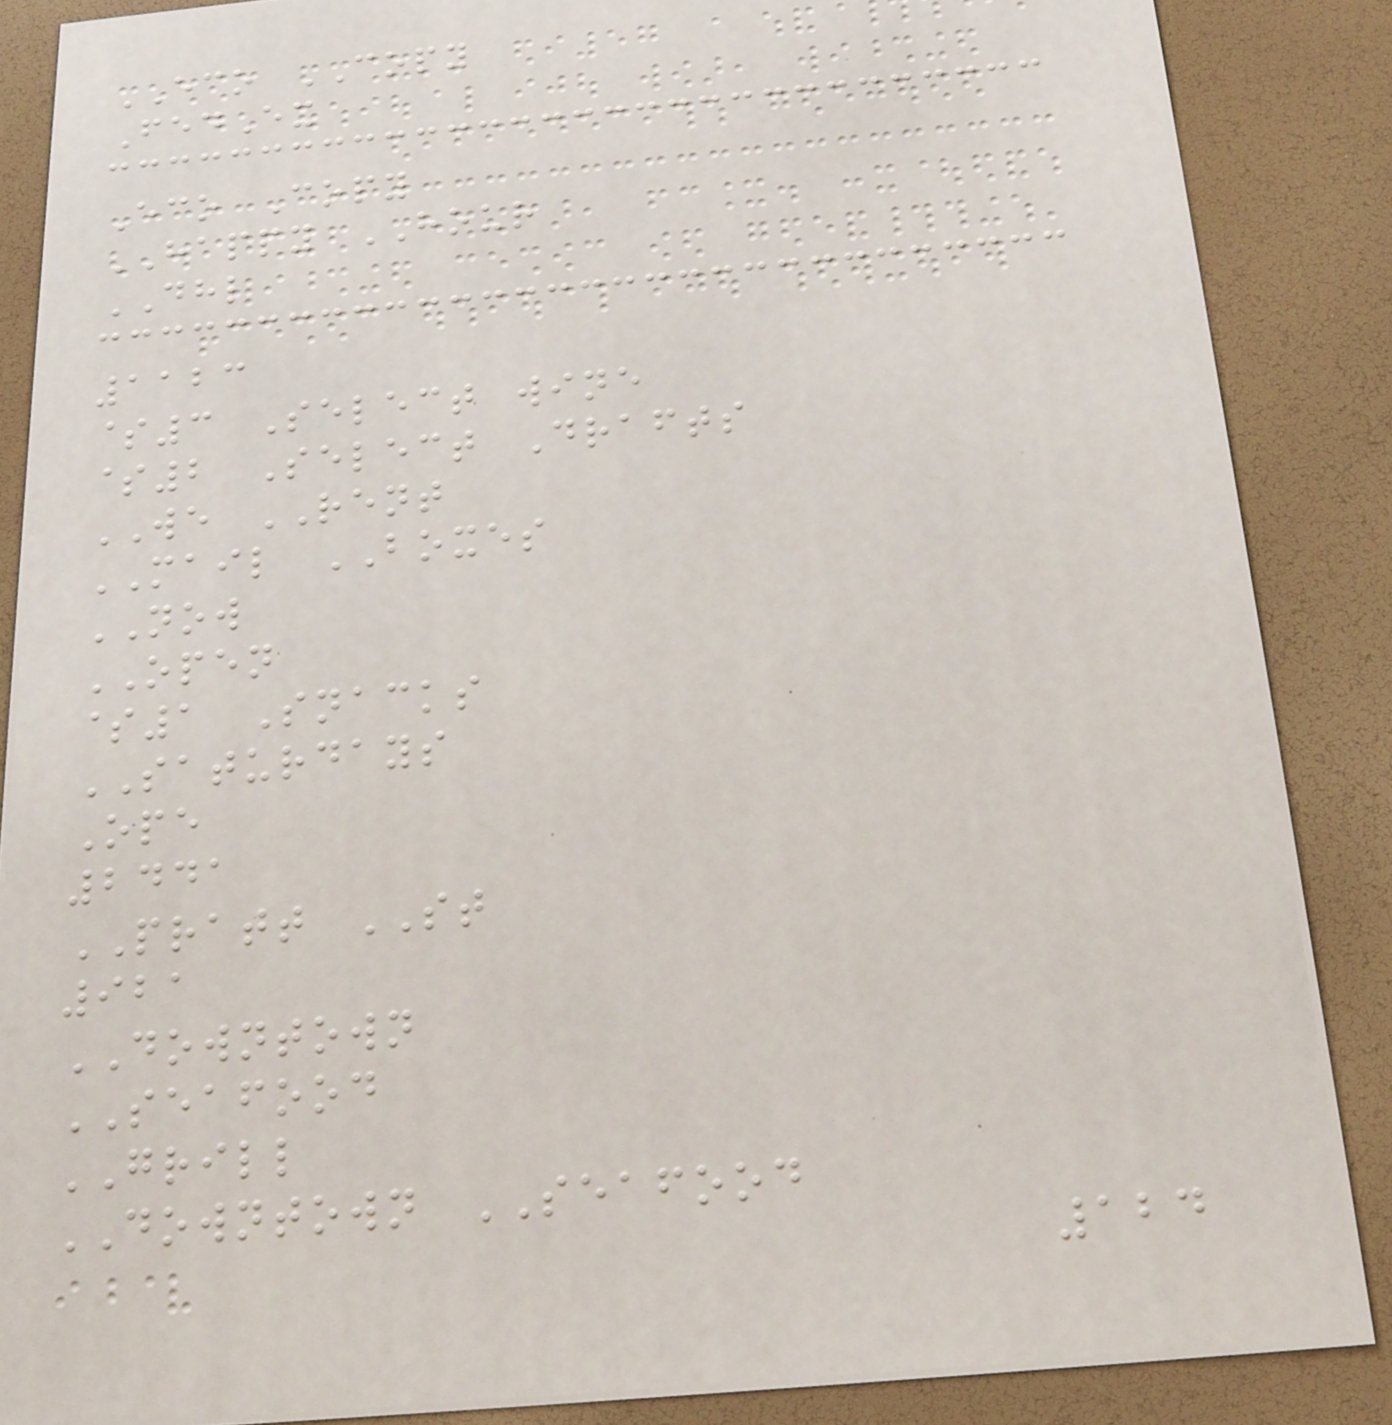ECO COPY
FedEx
Eco Copy
HAPPY HOUR
DHL
1123
$3 Select wine
$2 Select Drafts
WE RENT
MAIL BOXES
NOW
OPEN
$1 Snacks
SATURDAYS
Ope
2441
PRATT ST
921
DOWNTOWN
SEAFOOD
GRILL
DOWNTOWN SEAFOOD
124
